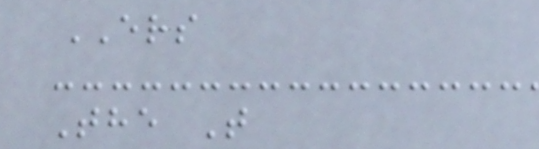ERS
The T
